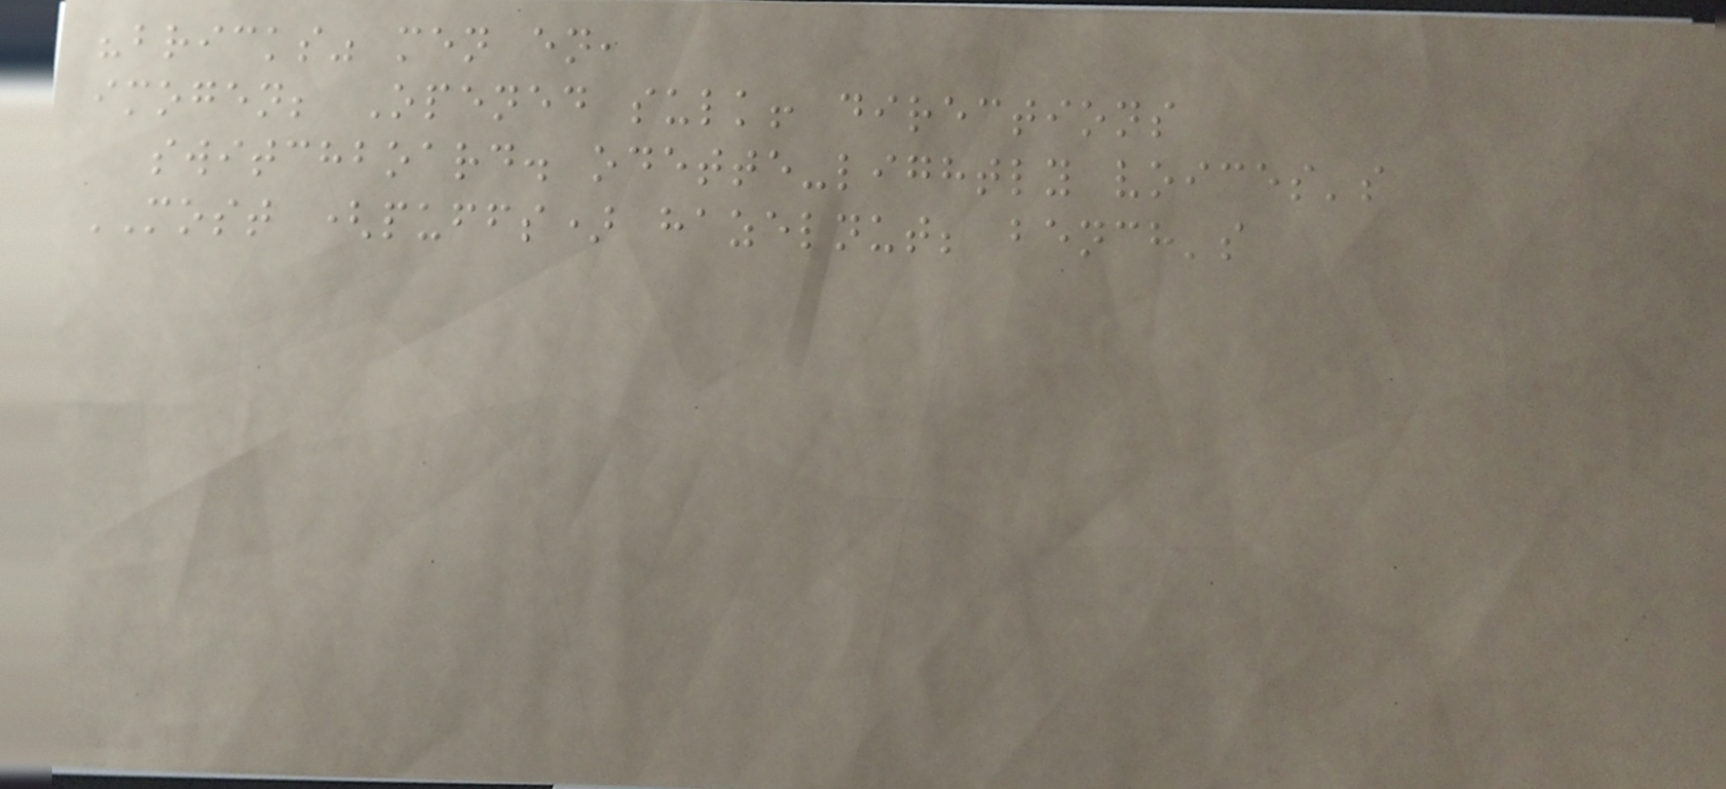"bricks" men en,
imogen; Opened sulk! directions
switchboard. odette-lightly voices's
MOST (puffs) hazelnut; bench's
